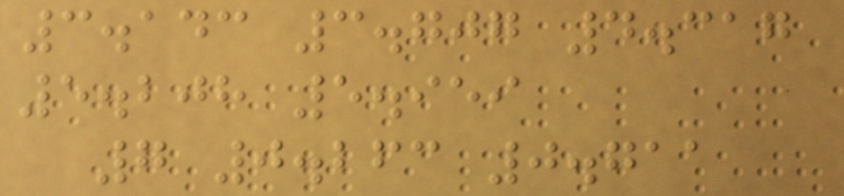3.143 3.707 4.317
5.208 5.959
7 0.263 0.711
